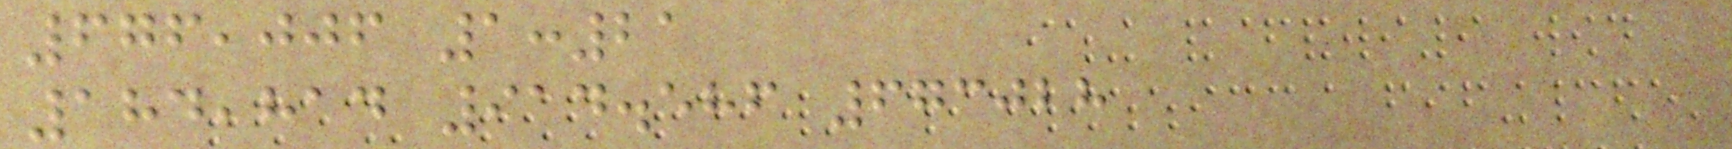676,006 1:21
184,814 914.586 673028
